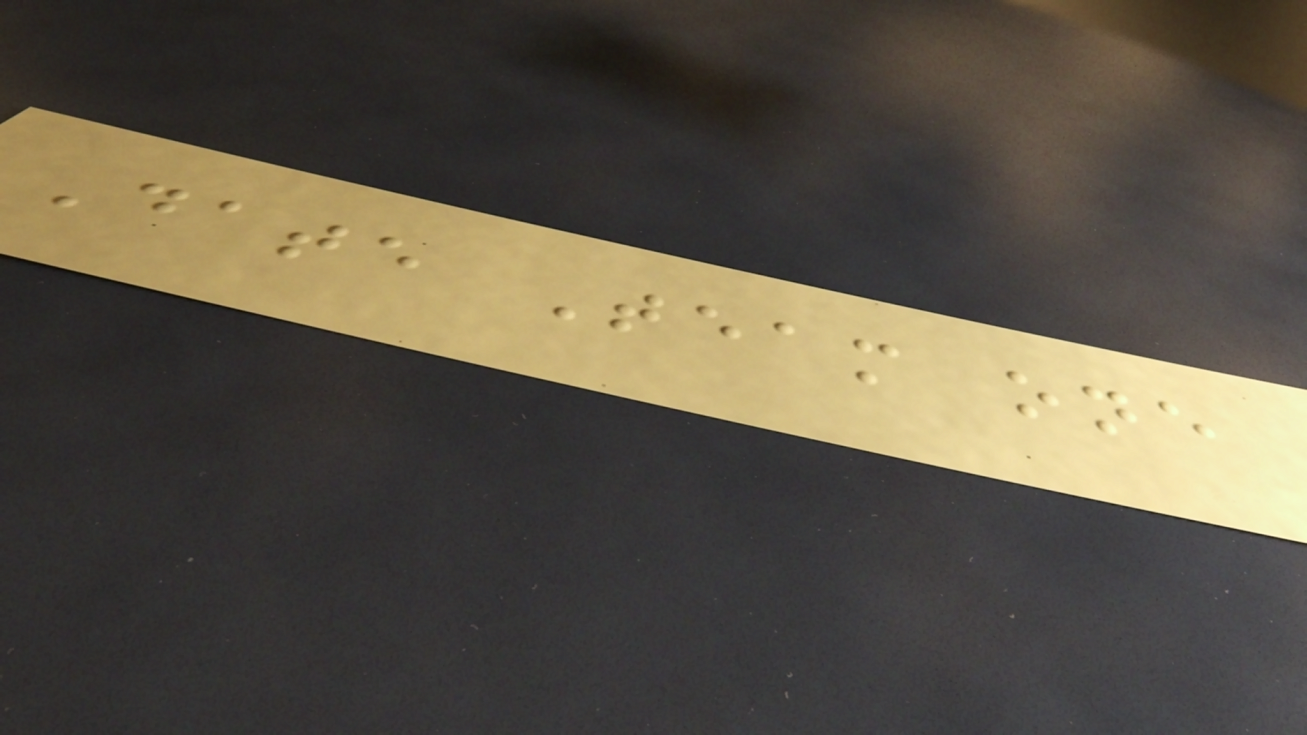Date Team one
